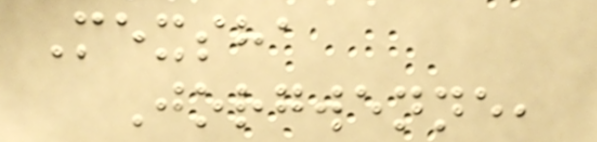Mexsha
Jorgwenne,
